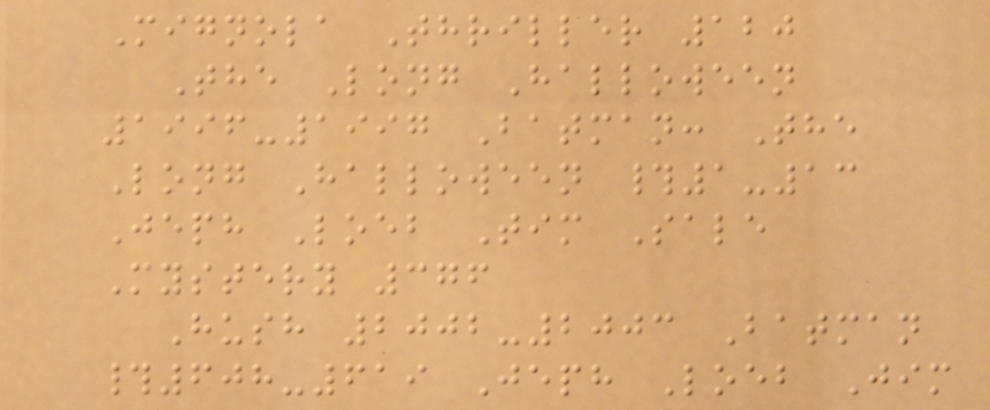Mignola Thriller 120
The Long Halloween
1996-1997 Batman: The
Long Halloween #1-13
Jeph Loeb Tim Sale
Mystery 376
Hush 2002-2003 Batman
#608-619 Jeph Loeb Jim
